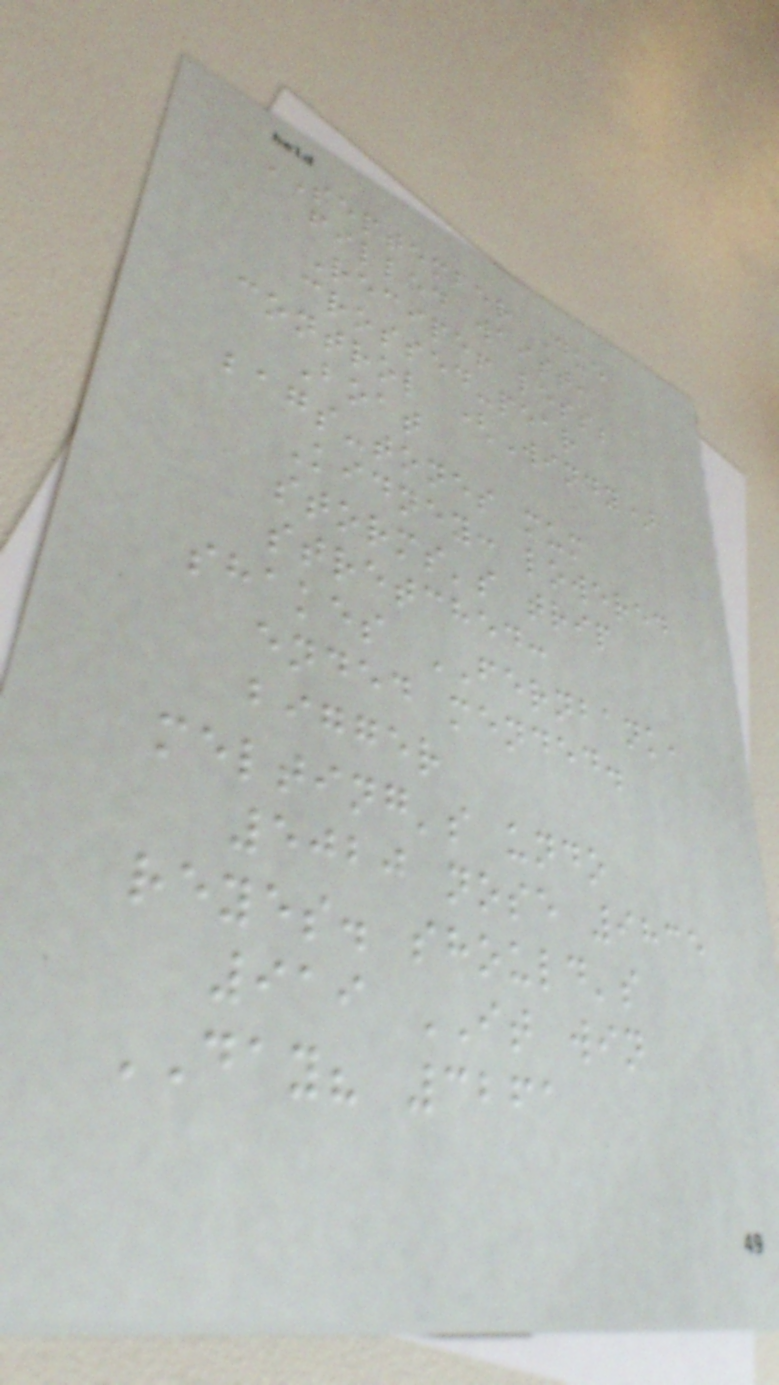SEPTEMBER Due
filled waist,
Recipe! less;
crossed-pear
control (Windy)
Boat
bags-tones mum
Kidney: lowered
storms's trip
stretched:
shakes FERNBANK,
ended mended.
bigger
melting's undo
5020 nose 9835
reyes. should's
919 IT win
DAY? 3261
